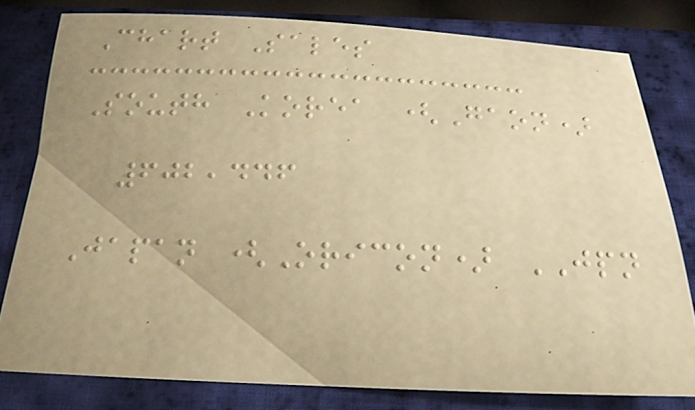Chart Sales
South Korea (Gaon)
602,446
Japan (Oricon) JPN
